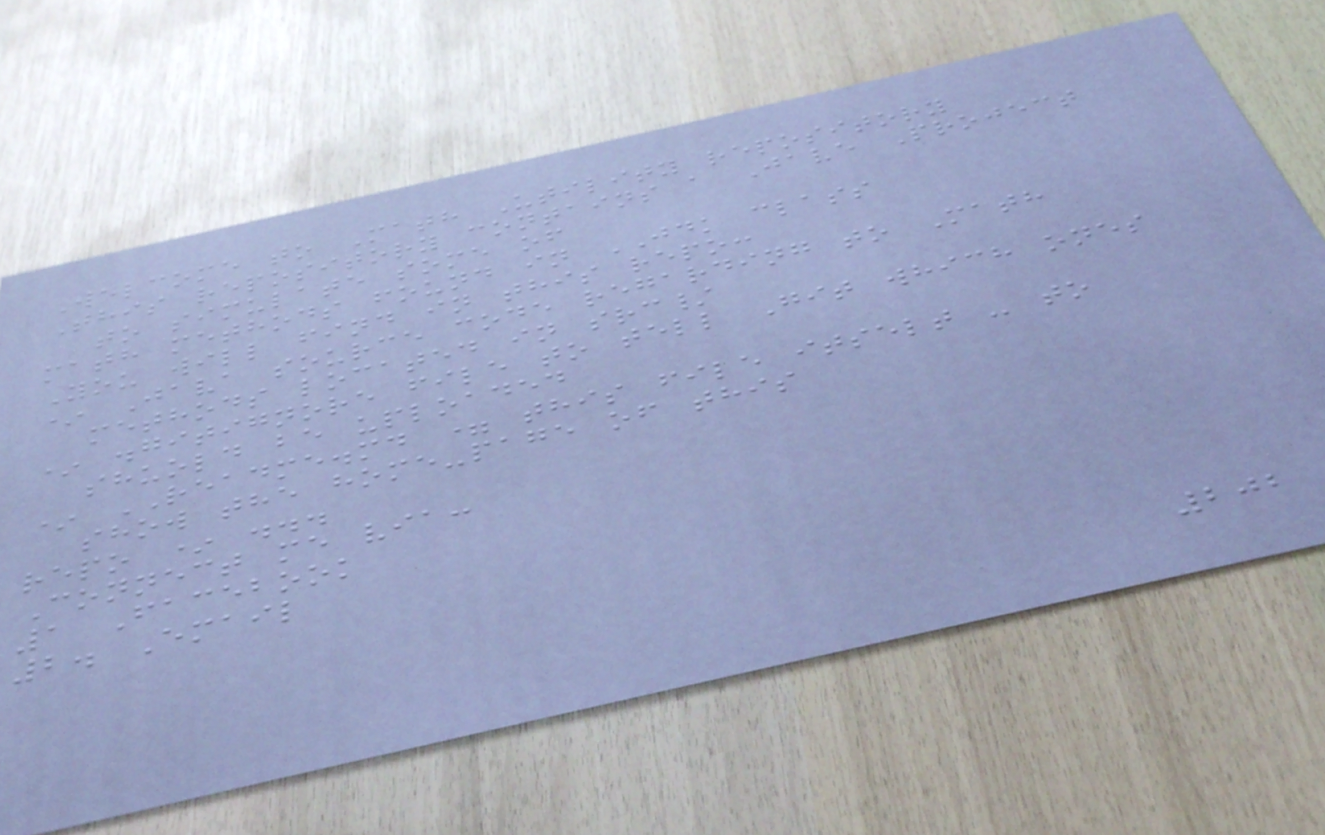Welcome to Math Utility repository
This repository contains a Jave Project
to simulate some of
math methods found in JDK class
You will find in this repo:
* Java source code regarding to Math
methods located in src/
* .gitignore file to tell Git which ones
shuold be uploaded
* README.md = this file itselt - to
show the home-page of this
repo * ...
Connect me via:
1 Facebook
2. Email
202
